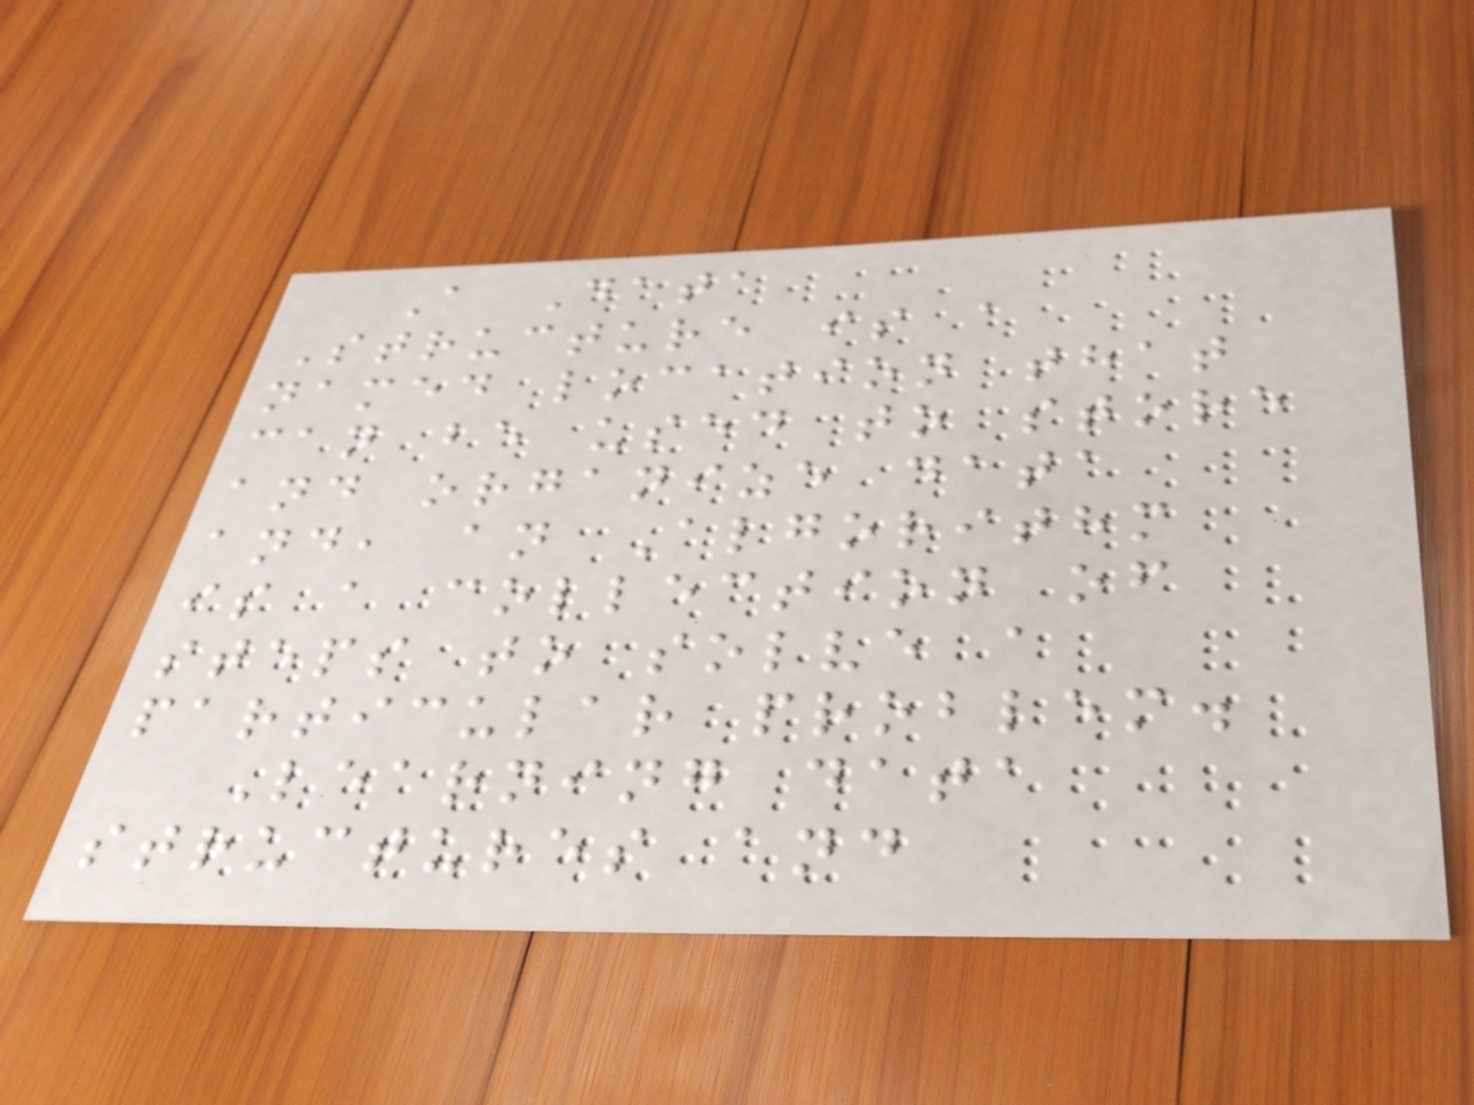A Data
Structure is a
named location that
can be used to store
and organize data
and, an Algorithm
is a collection of
steps to solve a
particular problem.
Learning data
structures and
